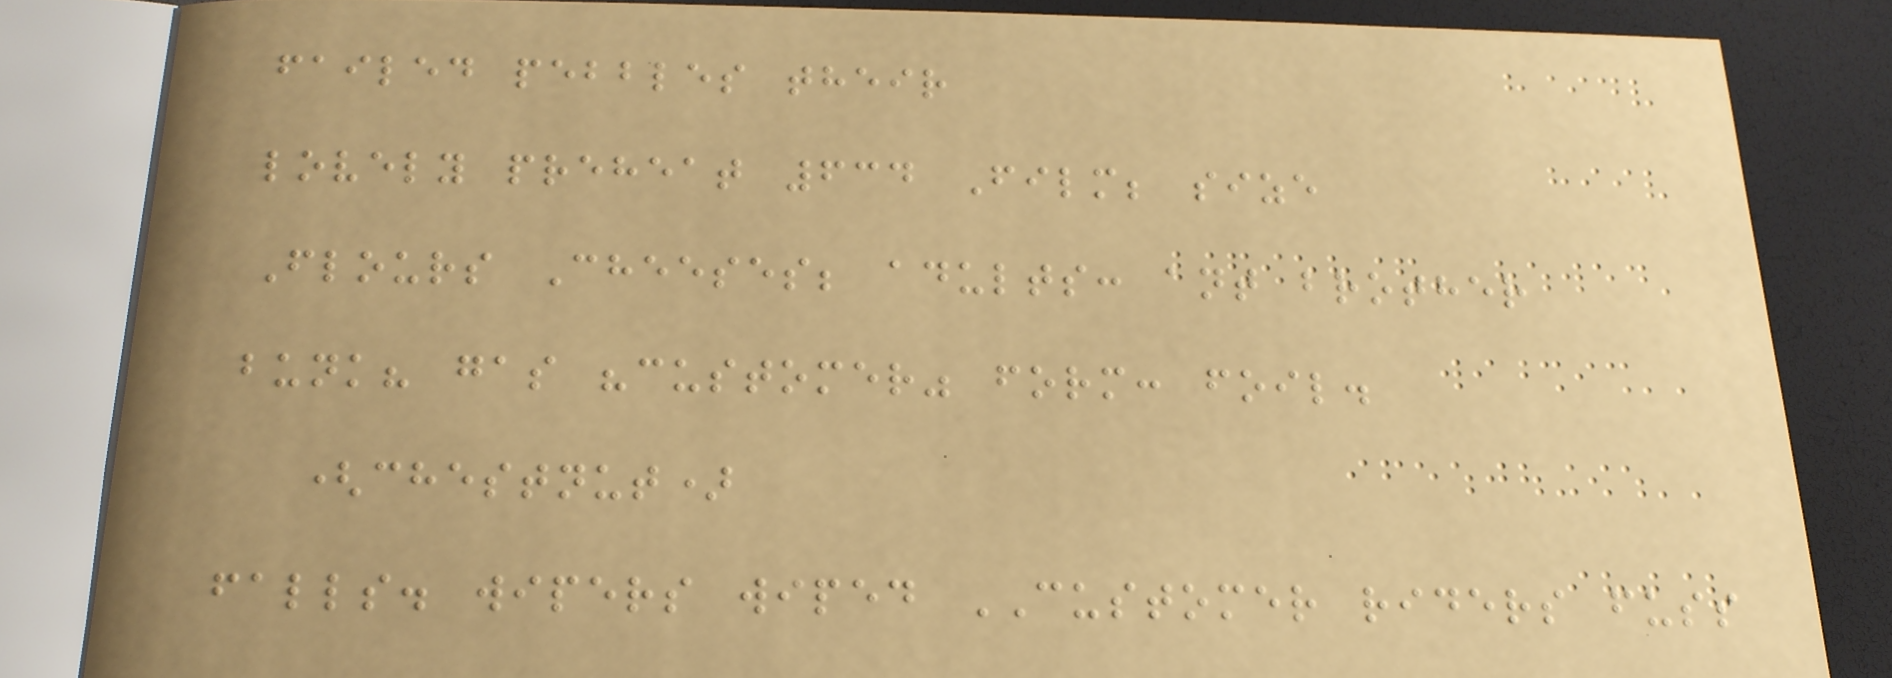failed pebbles their
lovely preheat 634 Film; size
Flours Cheeses; adults: ant brother
bunk? gas "customer" form: foil.
(chestnut)
falls. wipers wiped CUSTOMER riders fuss
